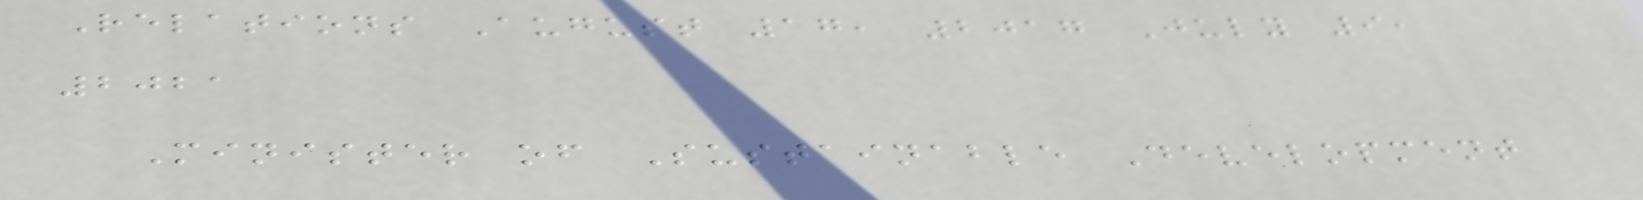Relations August 17, 2017 July 9,
2021
Minister of Sustainable Development
